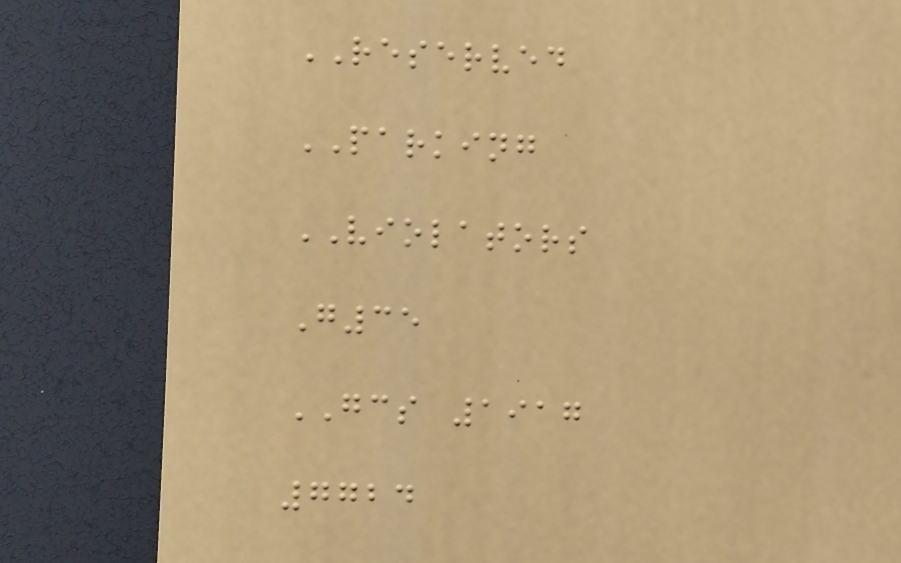RESERVED
PARKING
VIOLATORS
G35
GCS 1917
7724
